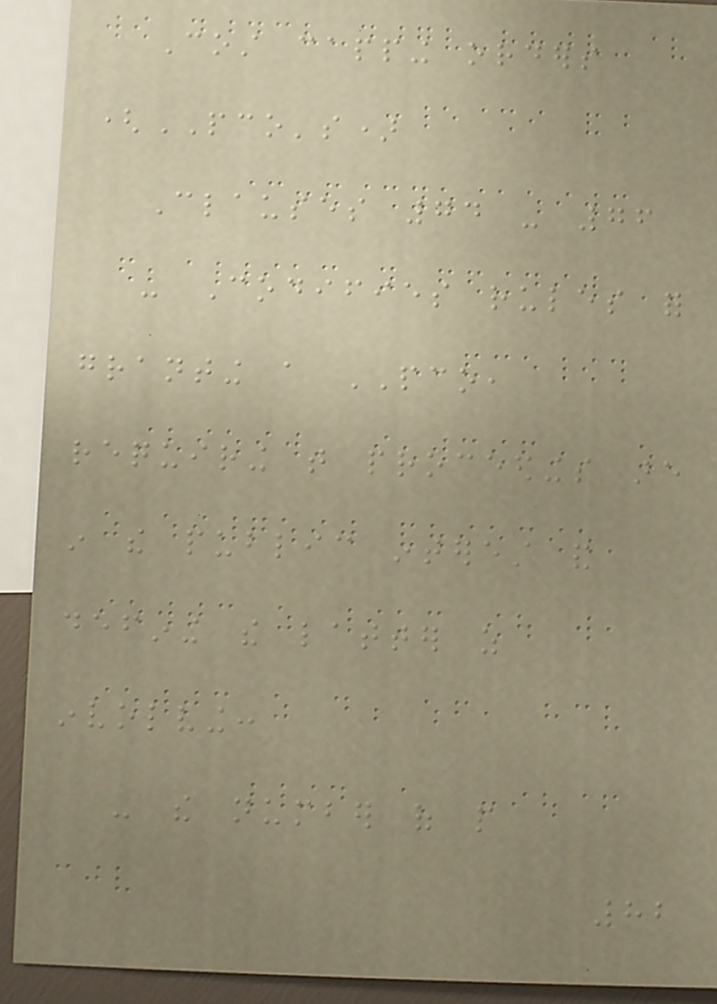Cost capping orders
(PCO's)
Clauses 74 - 76
- Codifies rules for
granting a PCO,
requiring that proceedings are
in the public interest and
defining the latter as
involving:
- the number of people
82
